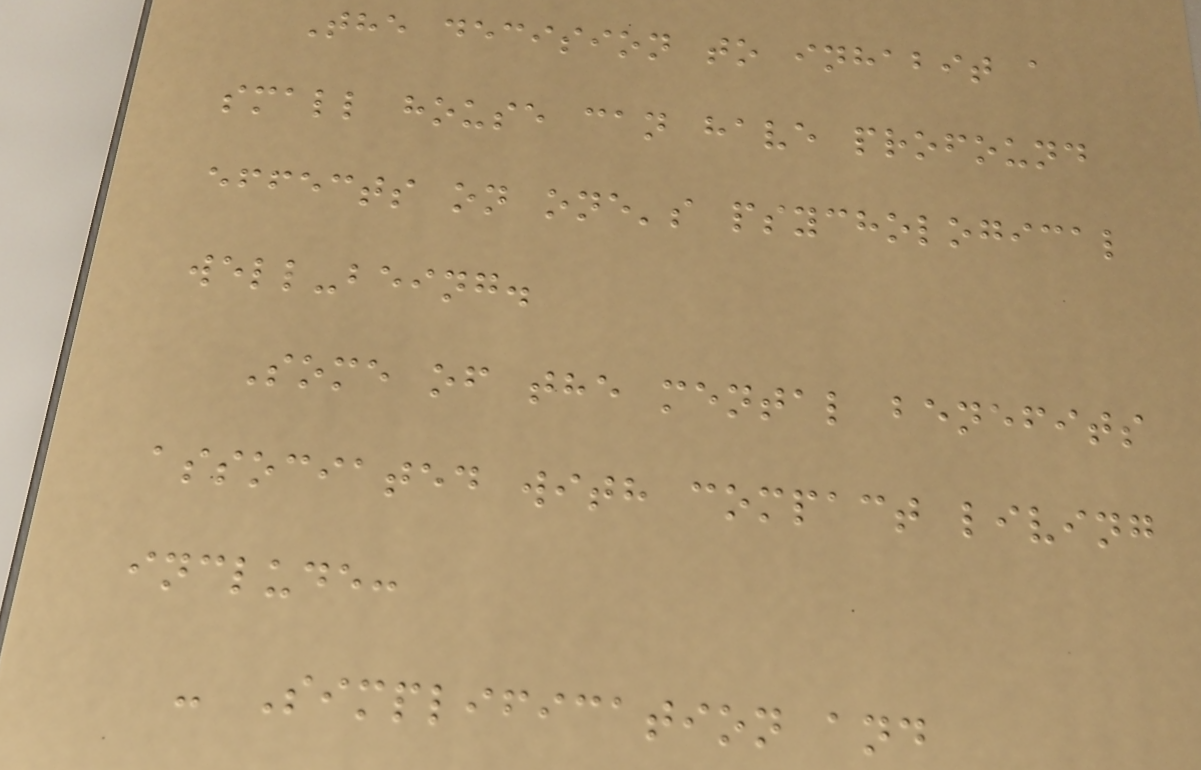The decision to inhabit a
small house can have profound
effects on one's psychological
well-being.
Some of the mental benefits
associated with compact living
include:
- Simplification and
